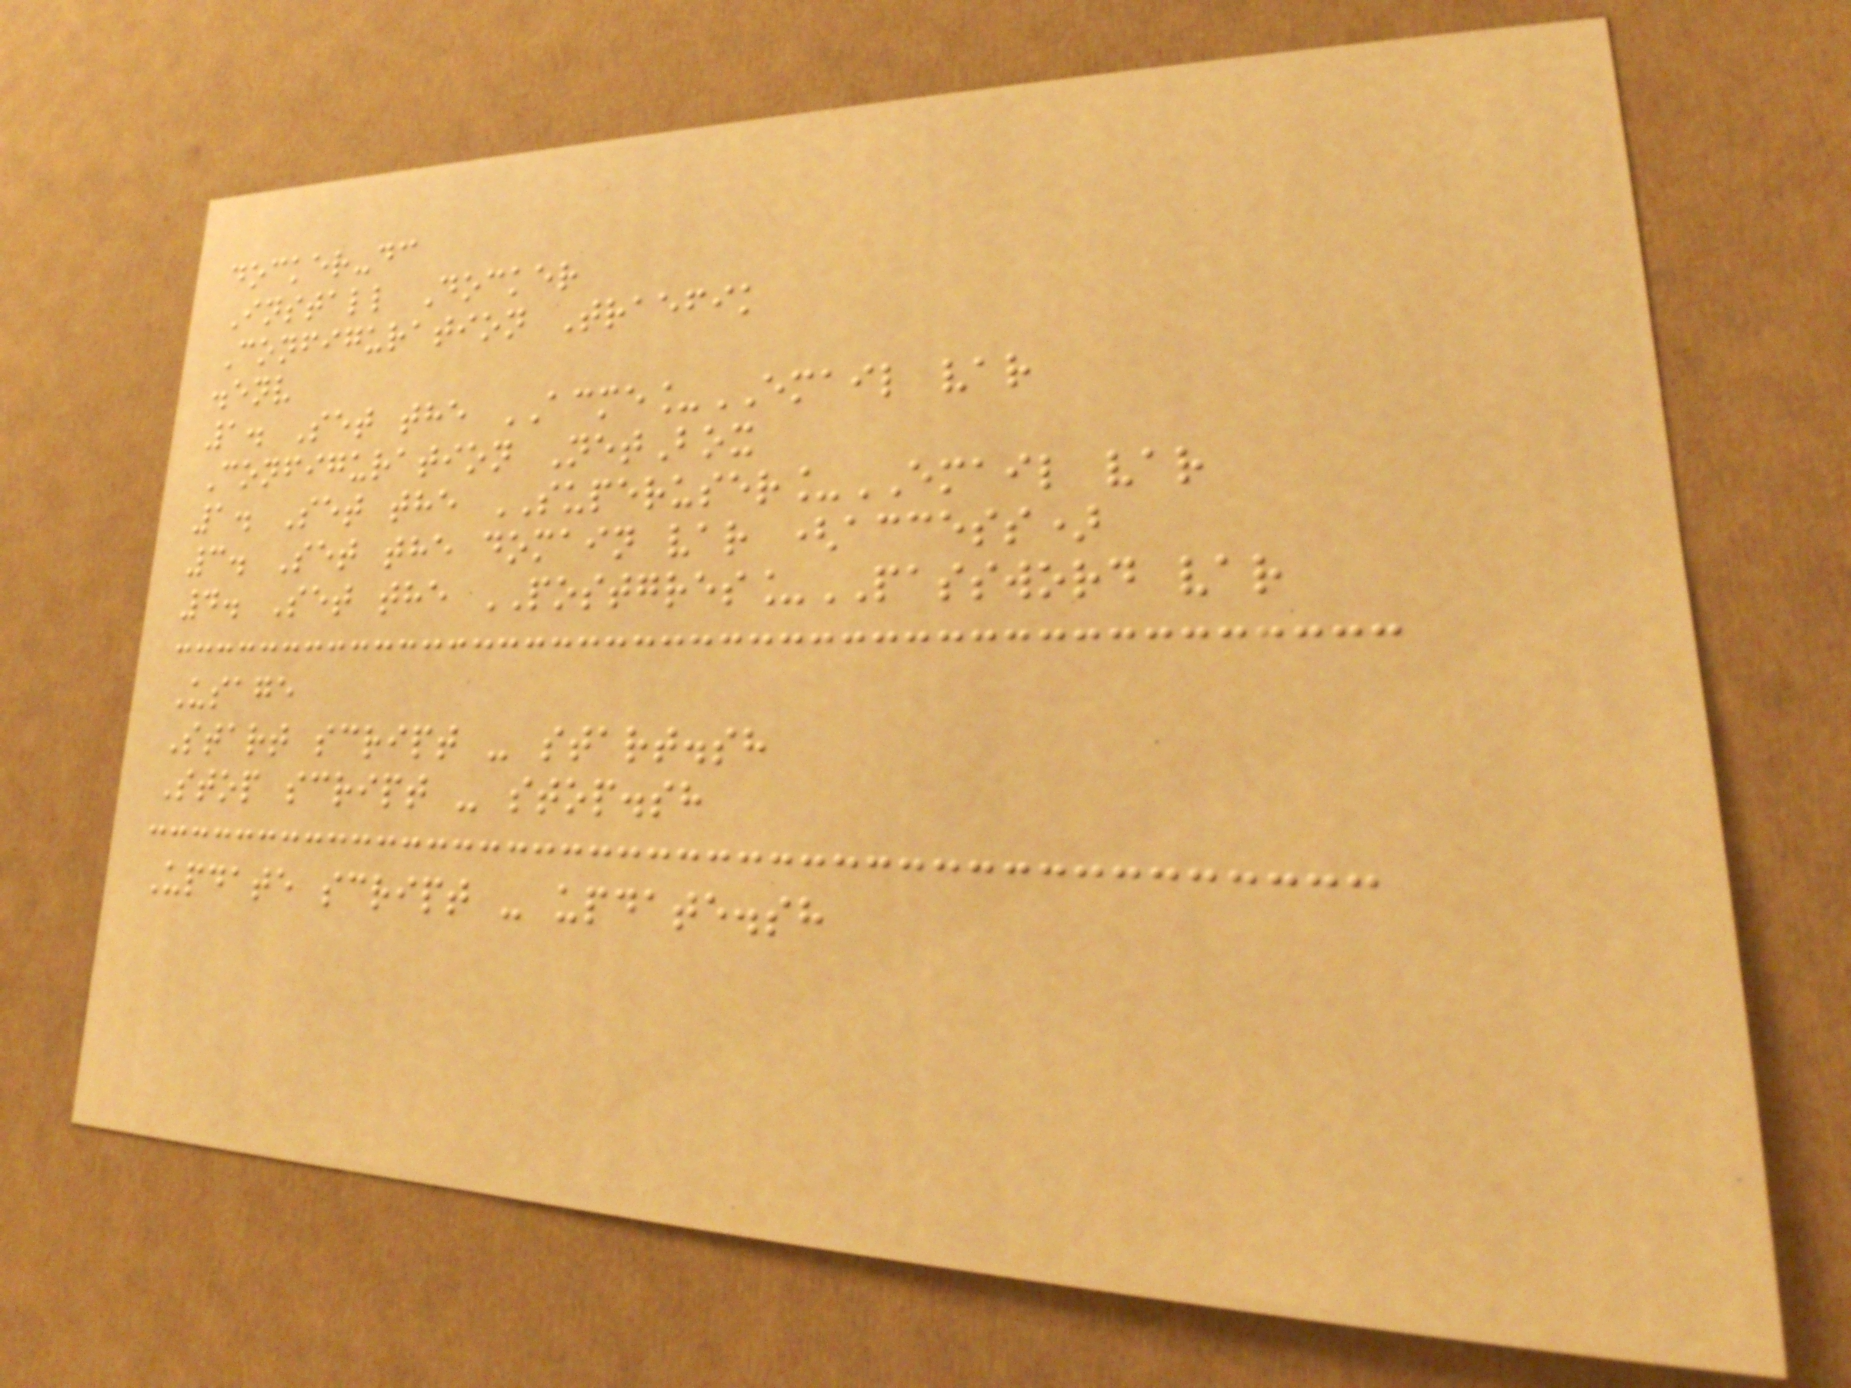docker-dc
Install Docker
Configuration Traefik
.env
1. Set the ACME_EMAIL var
Configuration NetBox
1. Set the SUPERUSER_EMAIL var
3. Set the domain var (access)
4. Set the POSTGRES_PASSWORD var
Usage
Start script - start.sh
Stop script - stop.sh
Update script - update.sh
